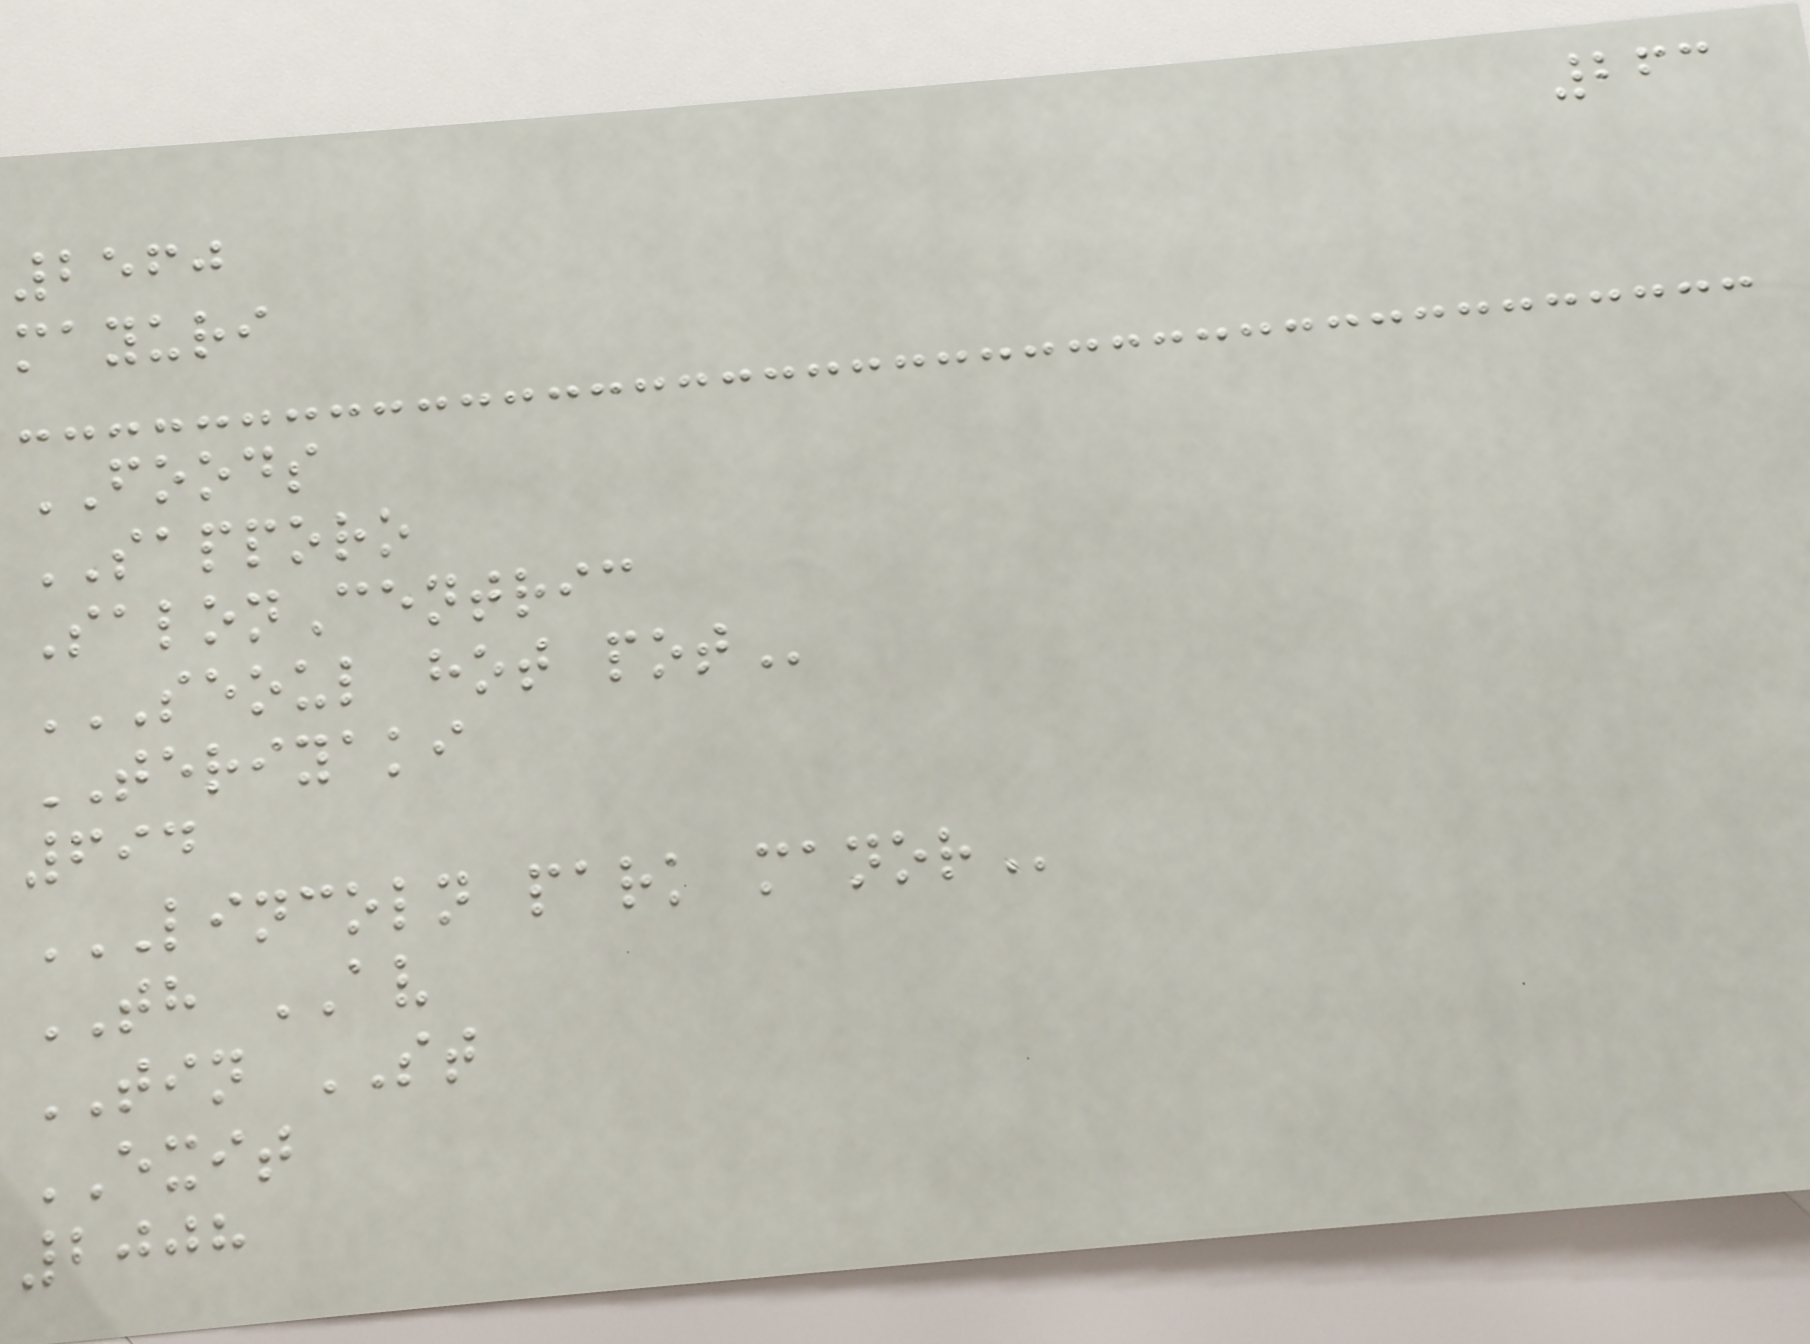263
2560
mayuri
FOODS
SAPPORO
SalonCentric
SEOUL HOT POT
TERIYAKI
694
LINCOLN PARK MANOR
TH AV
TIN ST
EXIT
2008
